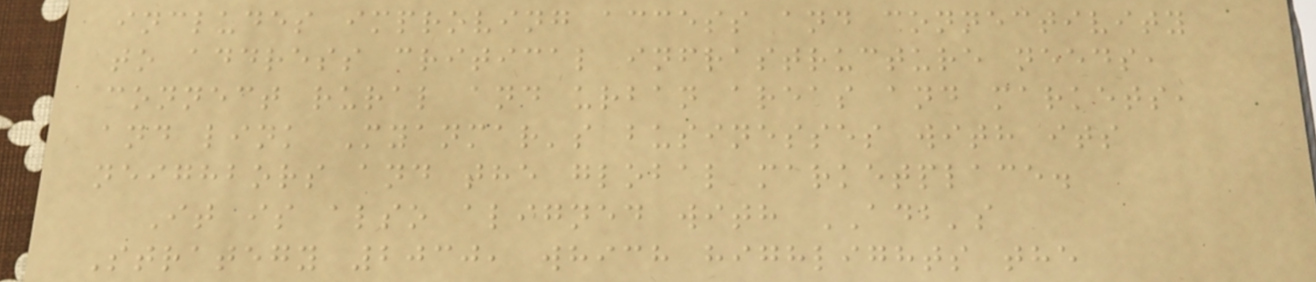includes improving access and connectivity
to address critical infrastructure needs,
connect rural and urban areas and markets,
and link Myanmar's businesses with its
neighbors and the global marketplace.
It is also aligned with ADB's
Strategy 2030, which highlights the
